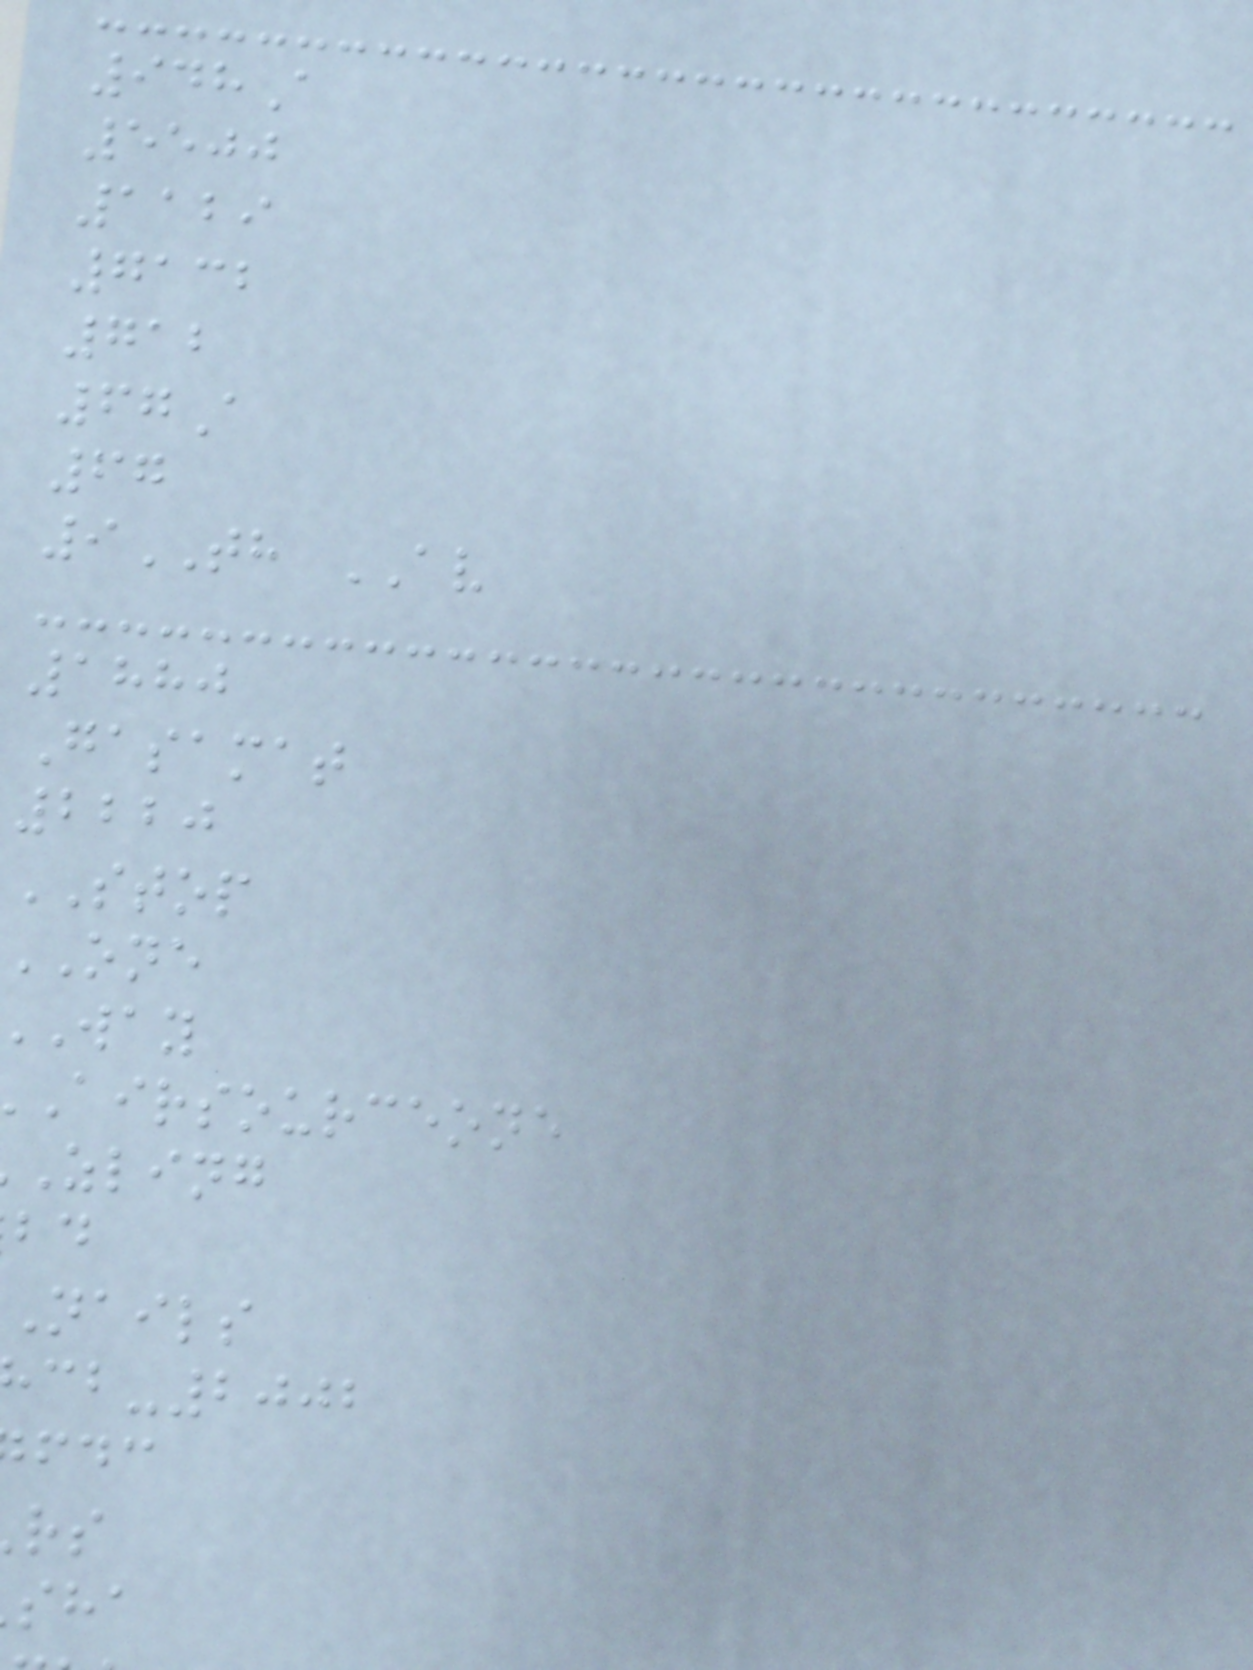948A
5500
1129
7132
712
67A
67
9TH AV
1880
Gasamat
2220
STOP
airsourceone
zling
nails
-2002
